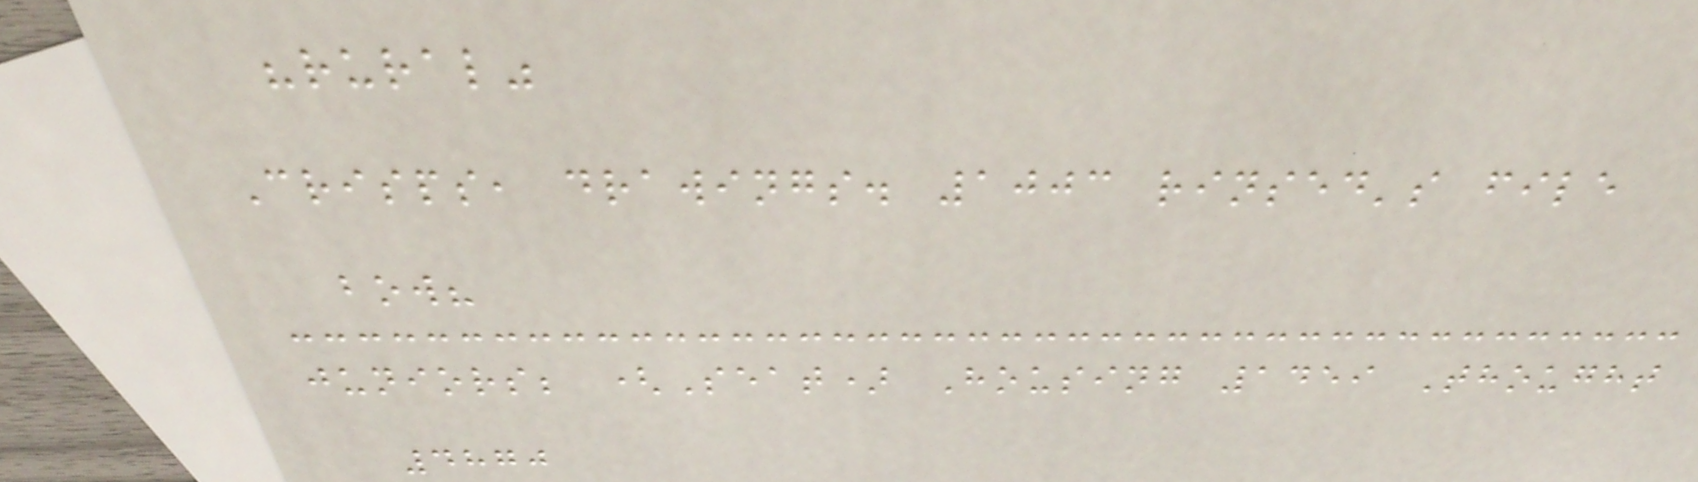"rural"
Crisps, drawings. 1003 rinsed's file
bow?
juniors; (Seat) Housing 1459 Thought
4870
